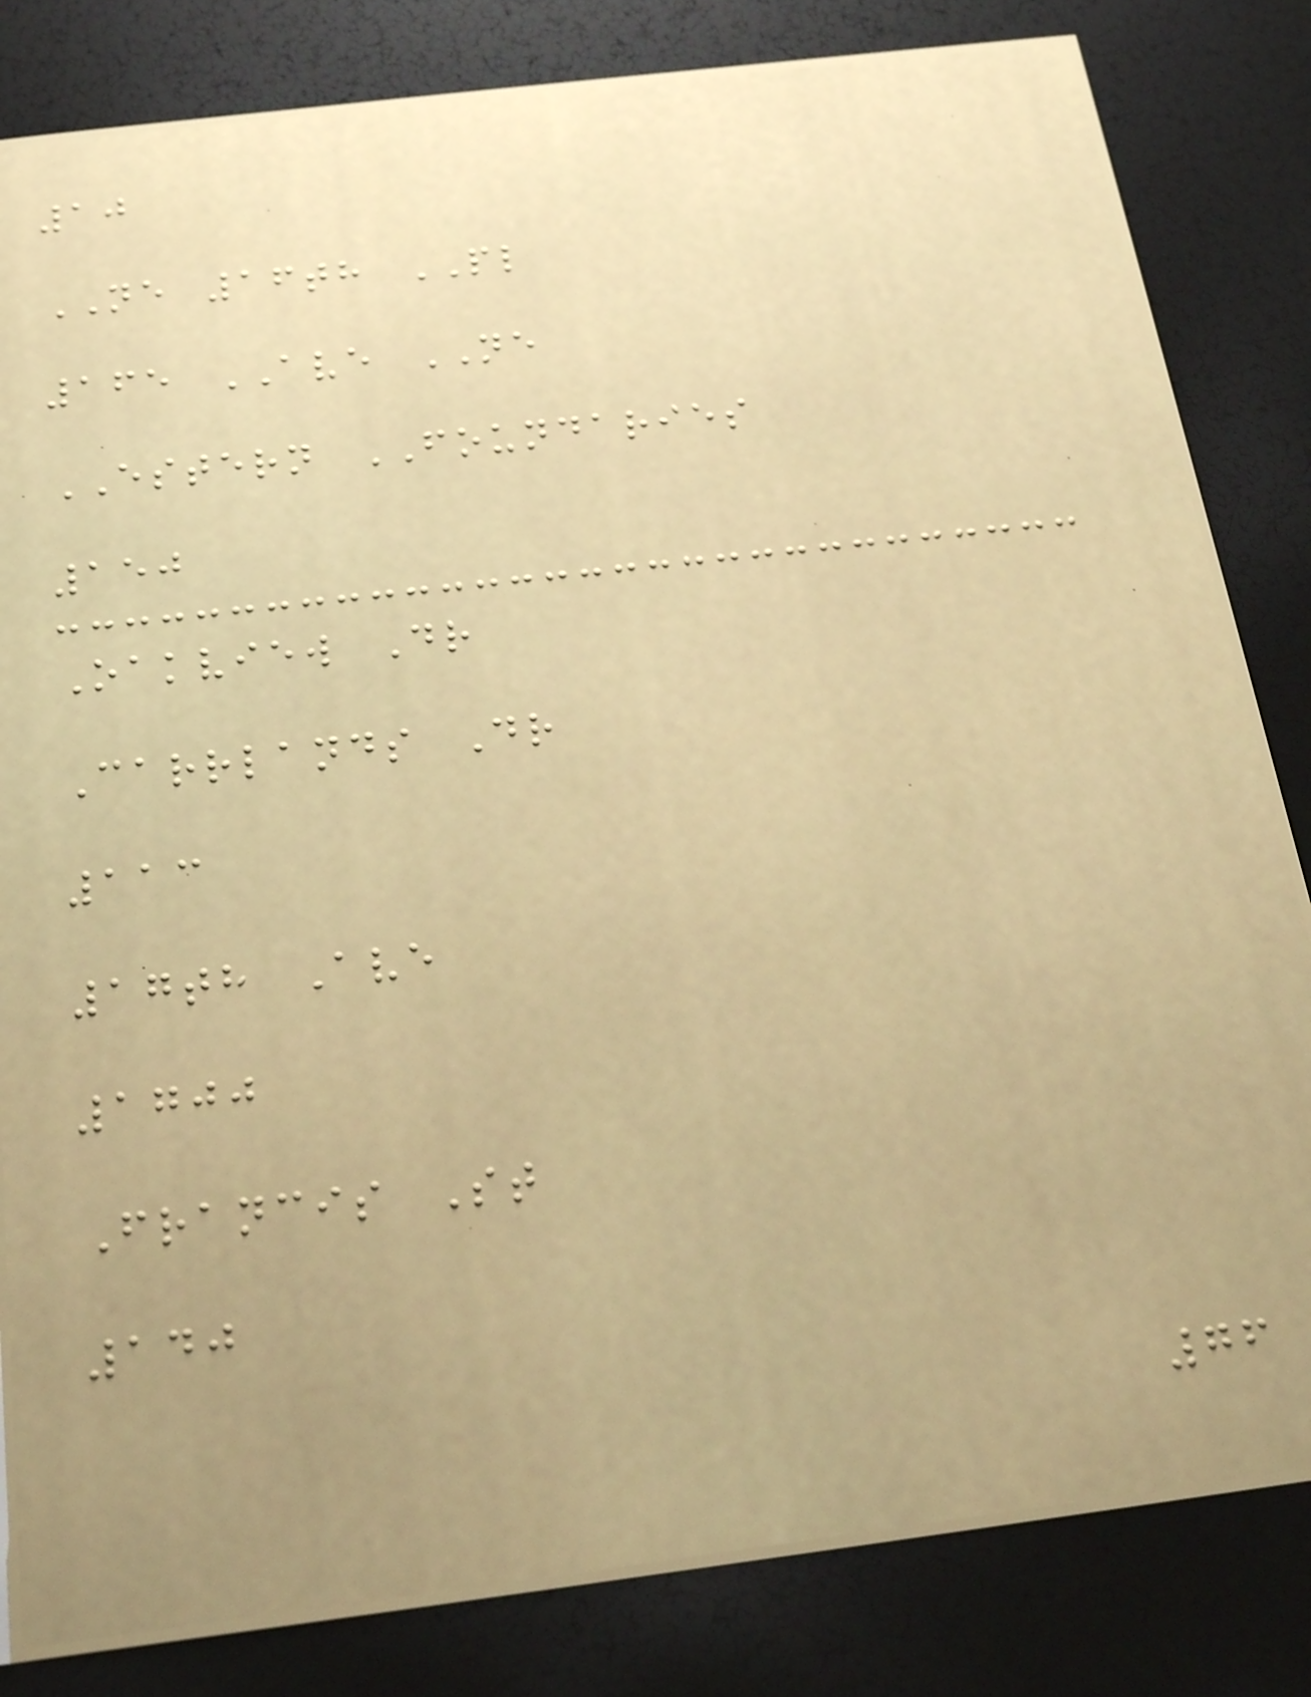10
NE 16th PL
165 AVE NE
ESTERN FOUNDARIES
150
Oakview Dr
Carrlands Dr
113
17th Ave
1700
Francis St
140
76
